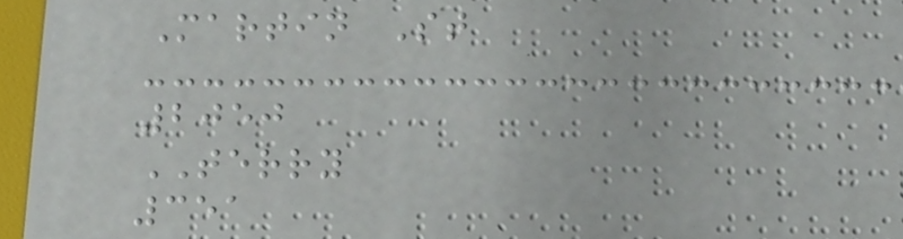Martin St
2050
TERRY
351
